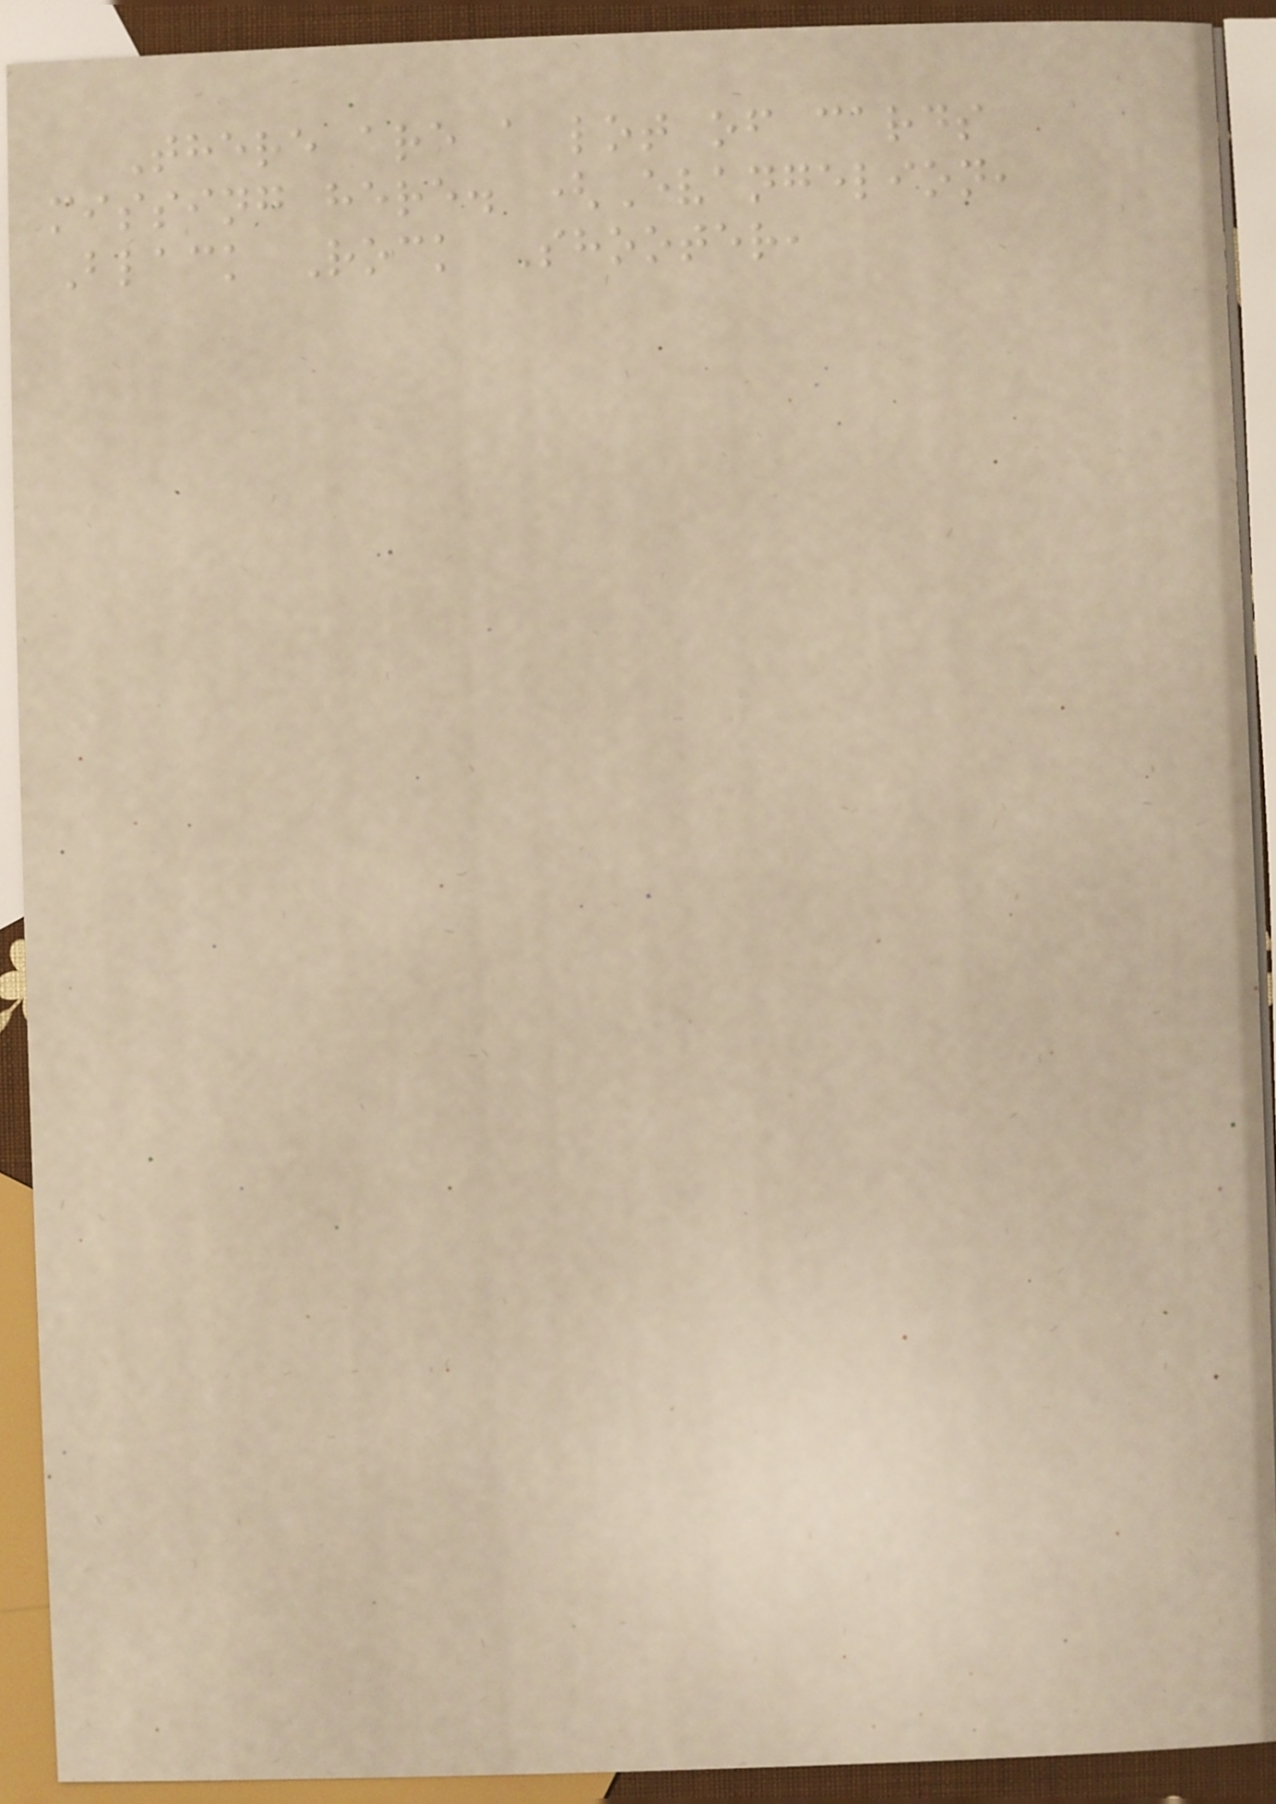There are a lot of cards
missing here. (Evangelion,
Black Rock Shooter,
